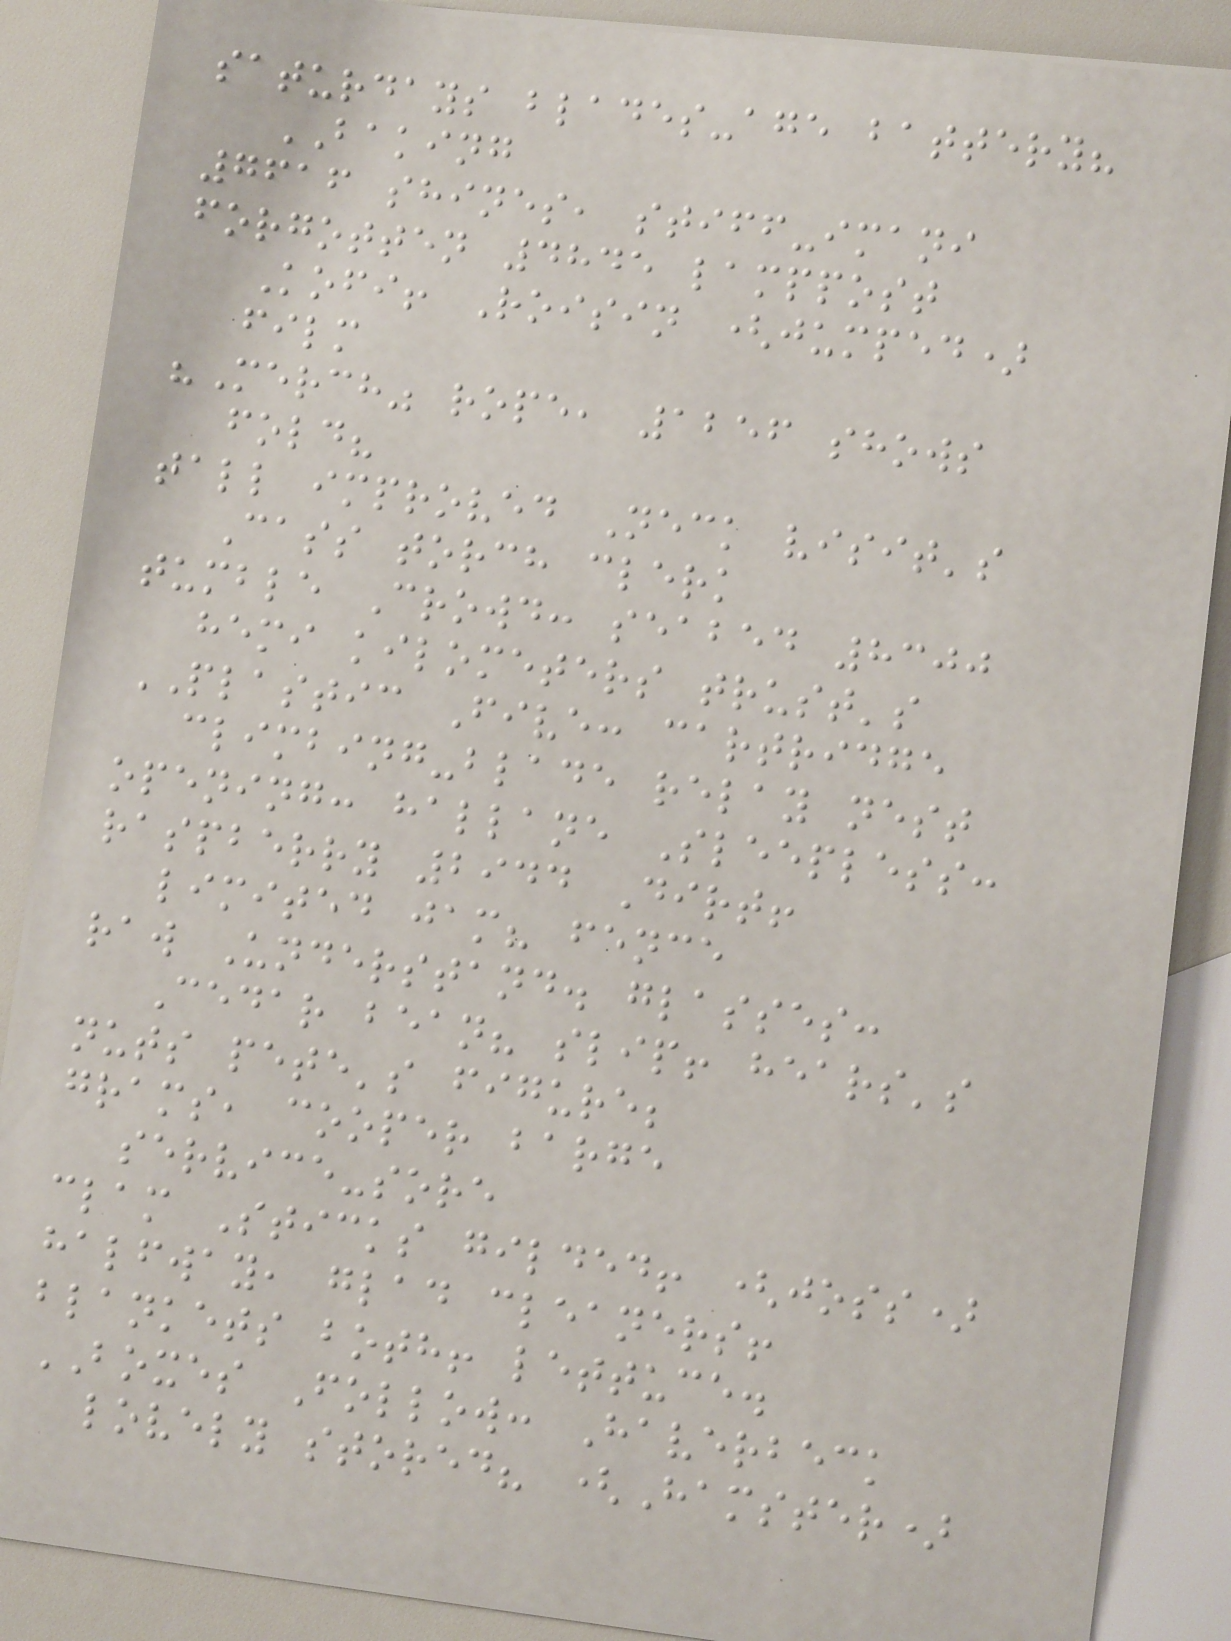saturdays blades-age battery?
BAKING
7616 shines, stiff-imani
forgotten 4845 lamppost
Kofi! Roisin (jumped)
film
"Merch" rope, 1256 shows
fold?
tall improved Neck visit's
Cass torch clerk
tumble Crowd: seabed 8300
hemi kilometers trust's
PLASTIC Five: cartridge
climbing-blade relay nest
opening: hallane Sleepless:
raspberry 2944 Dirt!
limited jam? fence
raw Understand. glasses:
Cedar bean? slip! hears's
nuts pete's figure;
grams, cooper barge
service-sore
clam Sticks gilded! (joss)
halfway, glad cleaners!
blankets both! lettuce.
BOXES Follow: Haverbeck
lovely stored? (Hamster)
